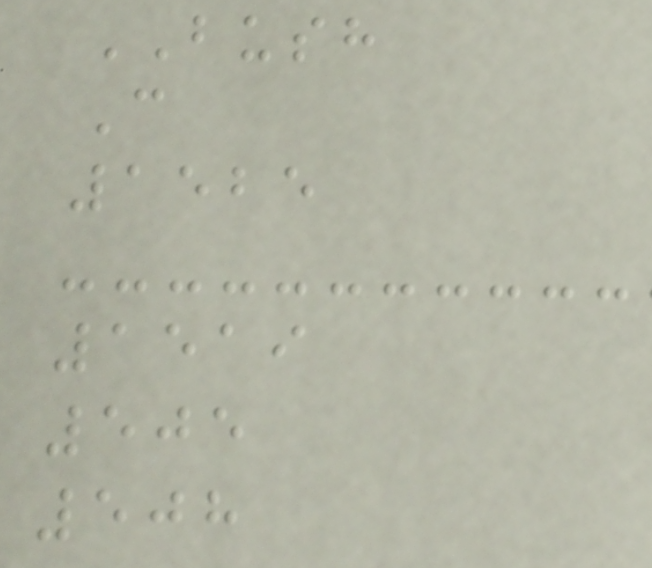BUSH
C
1525
1519
505
508
